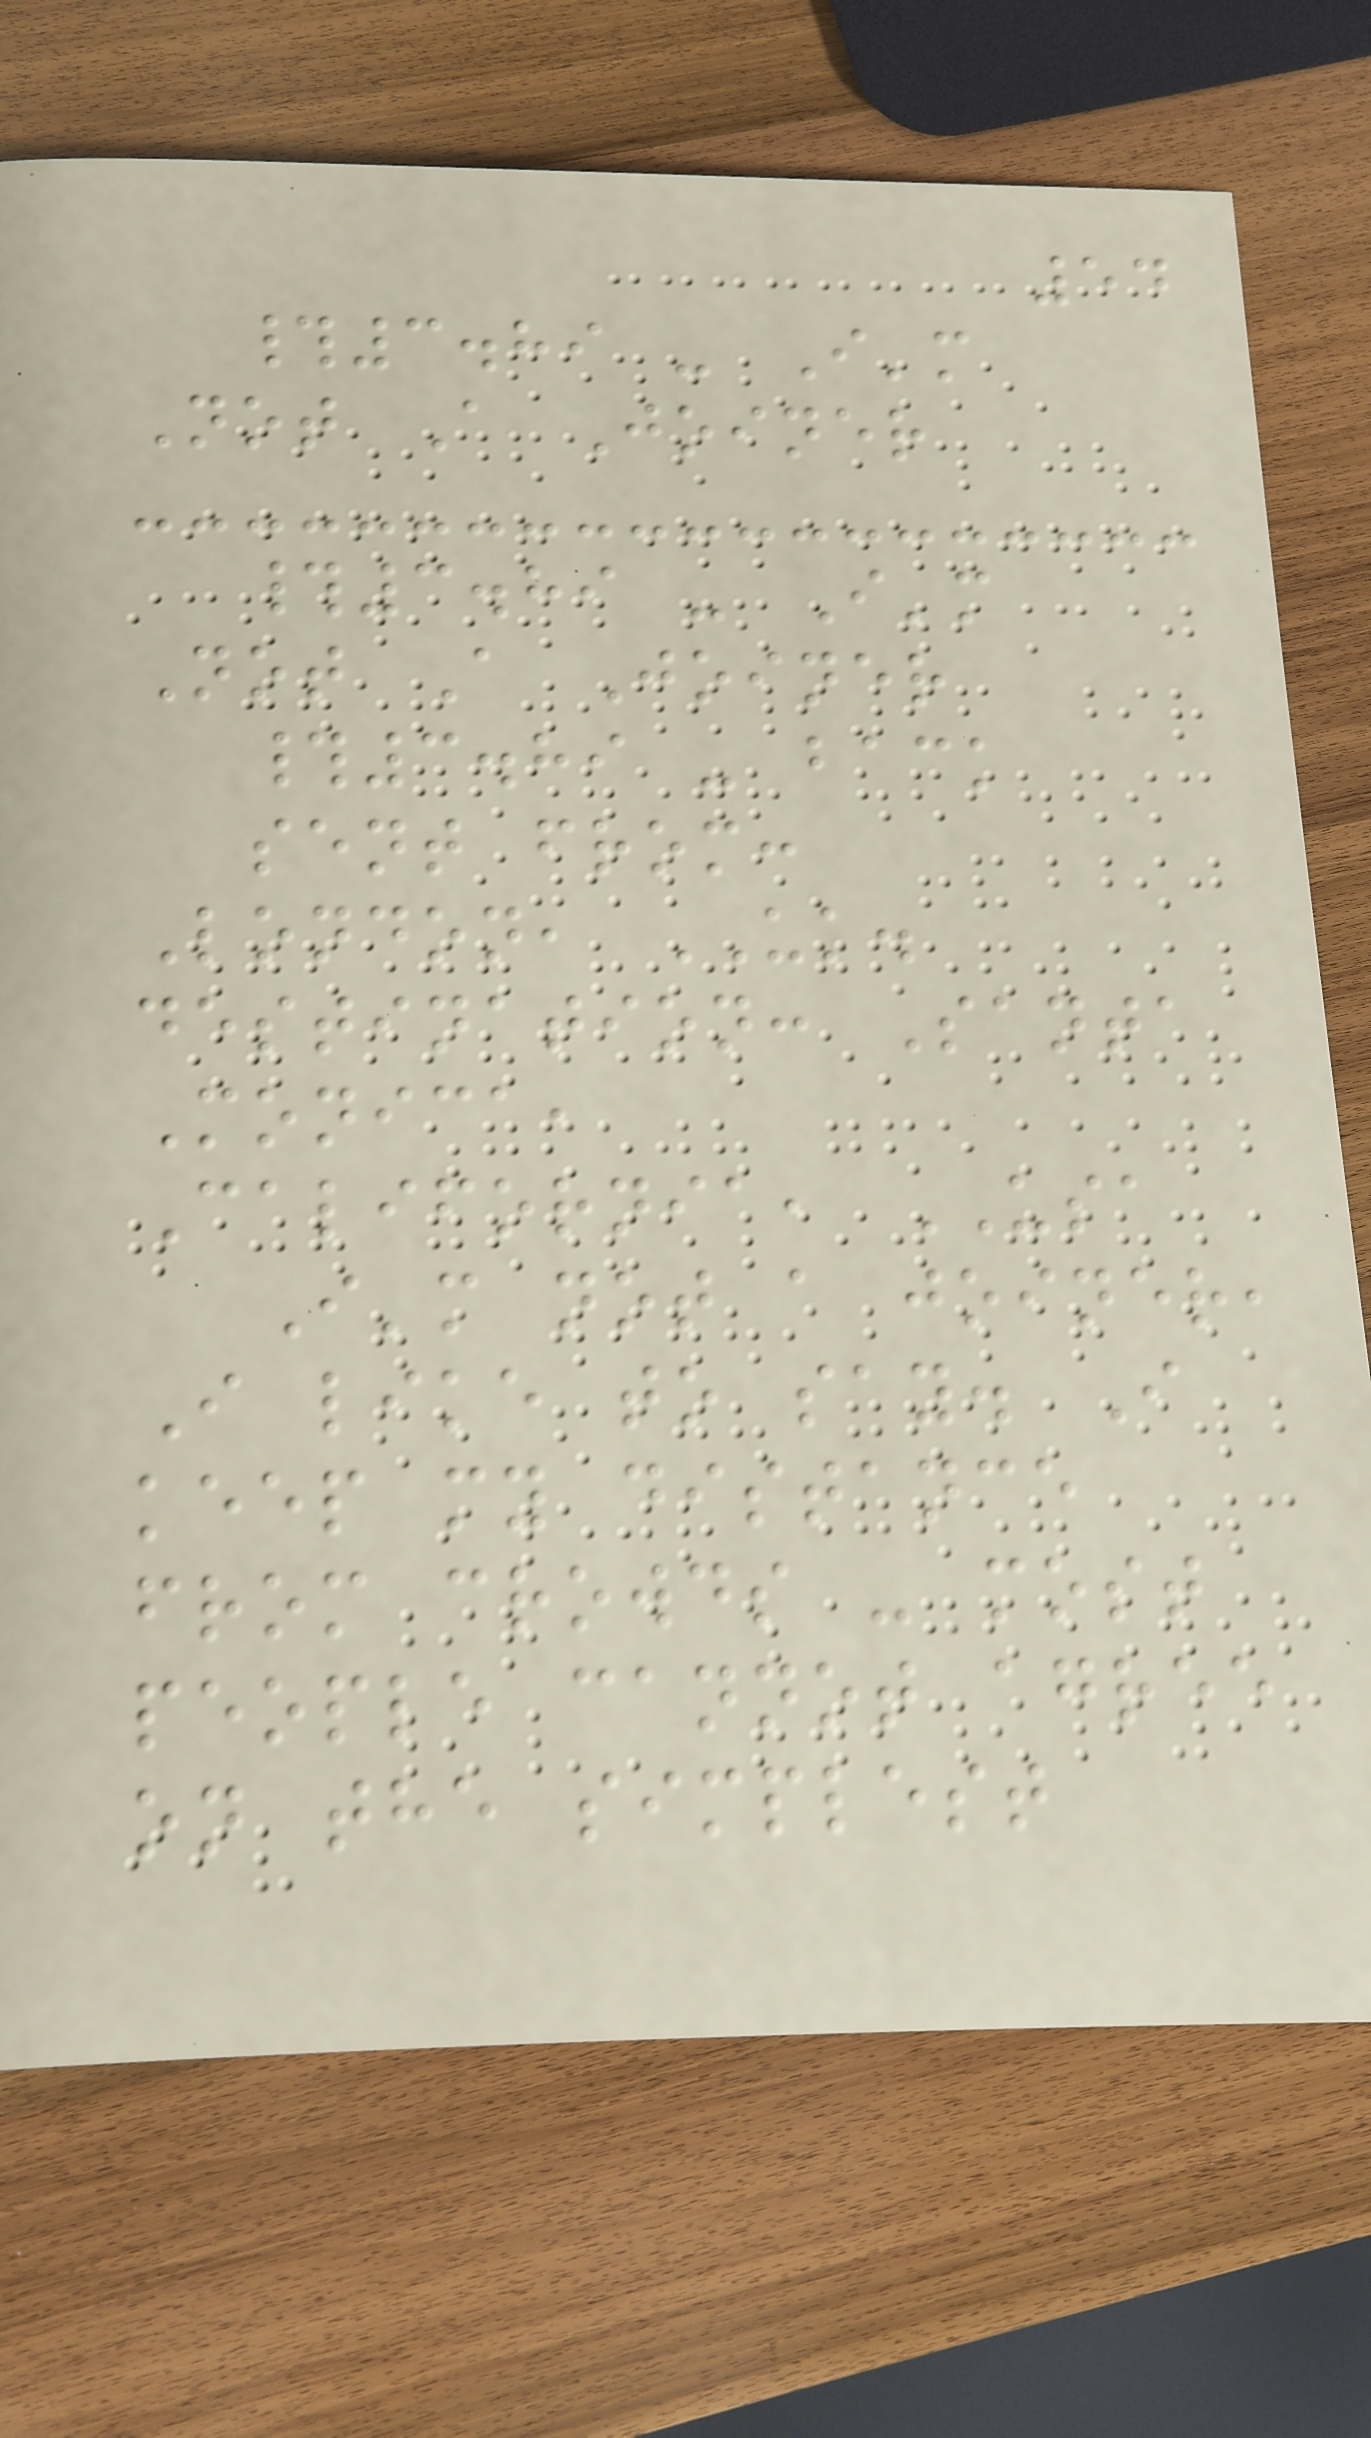54
#3.89 - I'm
Not A Joiner
#3.89 - I'm
Not A Joiner
#3.89 - back
sent from:
London, UK.
destination: Santa
Monica,
California, USA
I'm not a joiner,
I like to say. I
keep my distance
from crowds - most
people cannot agree
on the simplest
